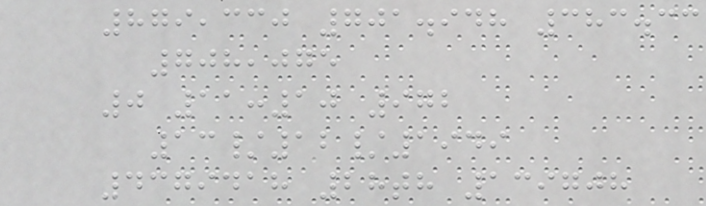879,330 701.948 383.33
708,075
0 11:10 972
13/12/1949
4379418 28th 139708
